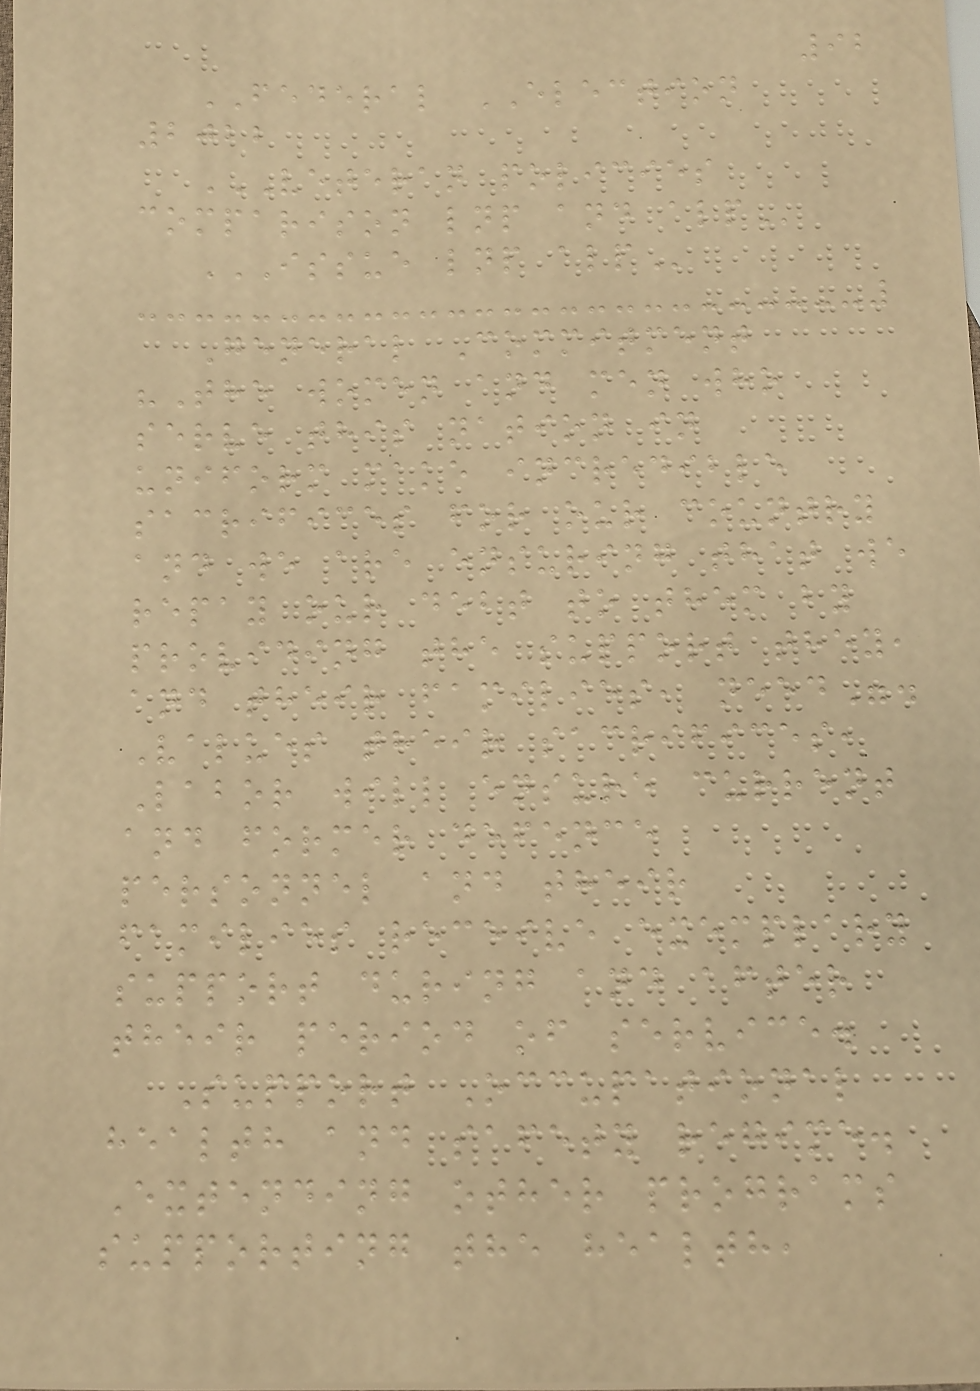92
FEDERAL ELECTION
2022
VETERAN POLICIES
COMPARISON LNP AND ALP
ISSUE LNP ALP
General Commitment
"The women and men who
serve this nation in
uniform make incredible
sacrifices for our country
and we are ensuring that we
repay our debt to them by
providing the support they,
and their families, need".
Values their sacrifices,
Labor will ensure current
and former defence
personnel and their
families receive exemplary
support during and after
their period of service.
Support Occupational
health and safety regime.
Extending other programs
supporting the health,
